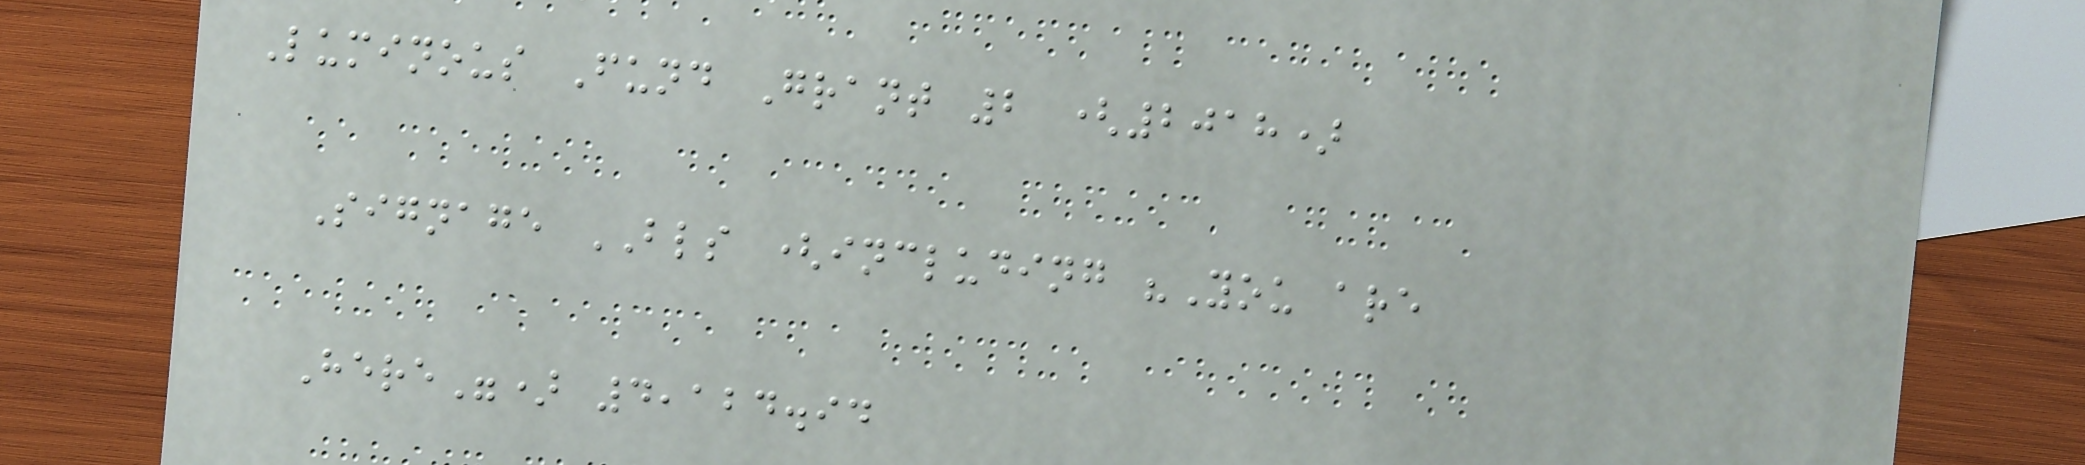Luminous Fund Grant 2 (2018)
Signage BLS (including "You are
Here") 4,124.94
